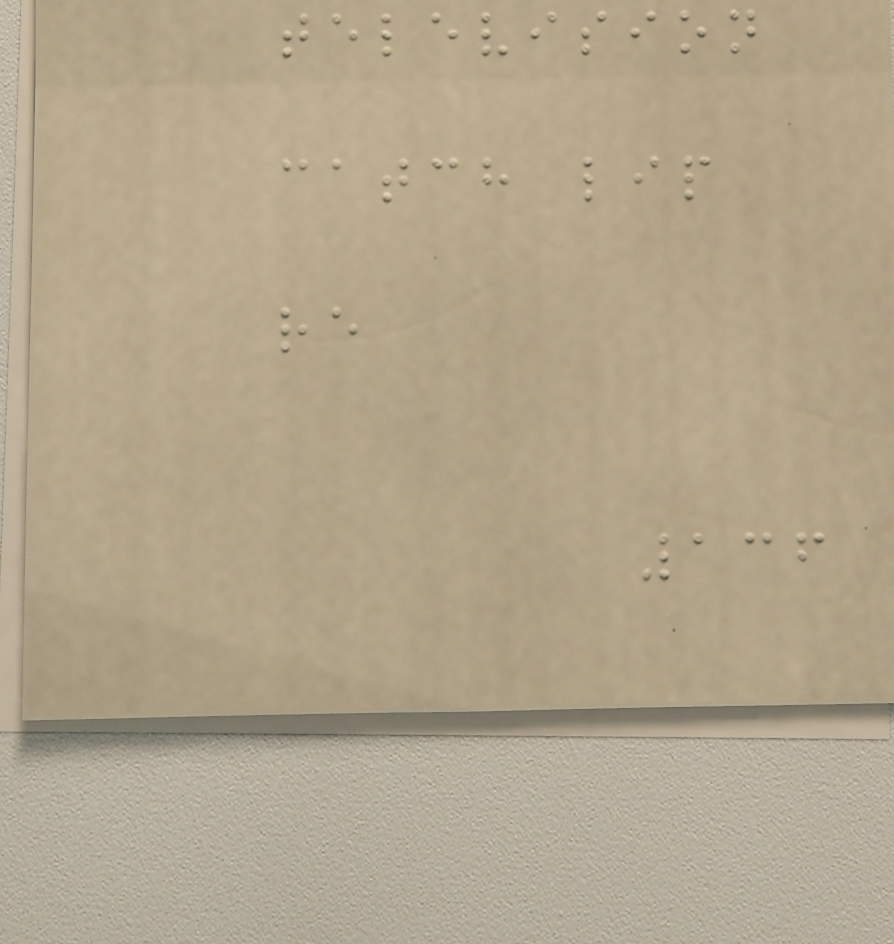television
catch lip
re
136
